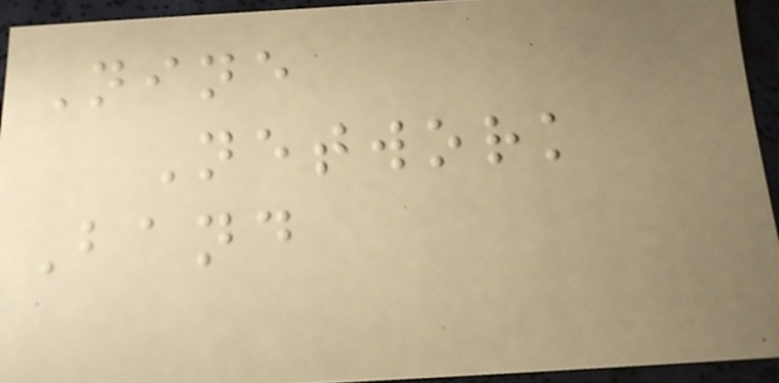Nine
Network
Band
